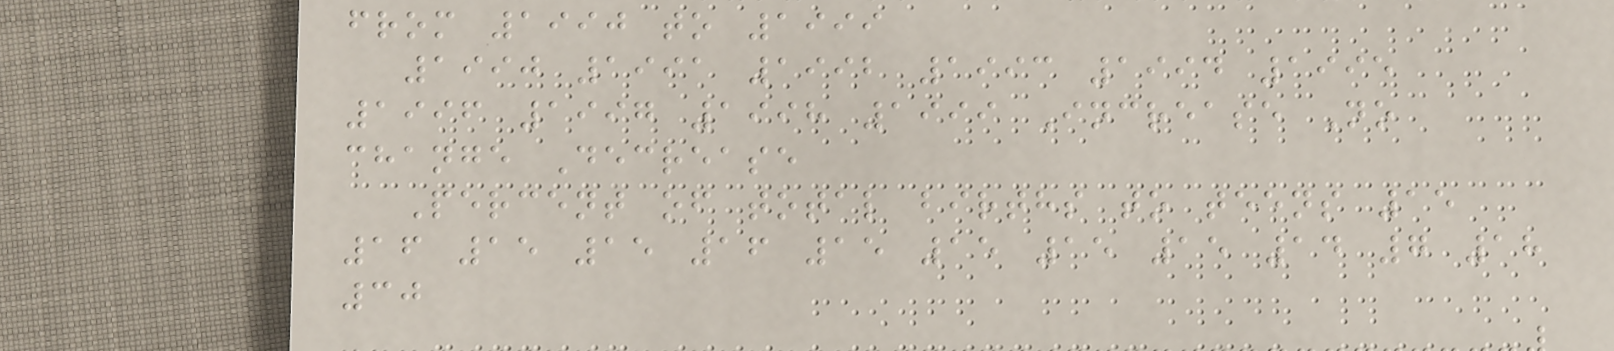from 1990 to 1999
1990 1991 1992 1993 1994 1995
1996 1997 1998 1999 Increase No
change Decrease
Percent of total births to teens 15
16 15 15 16 15 15 15 15 14 7 18
30
